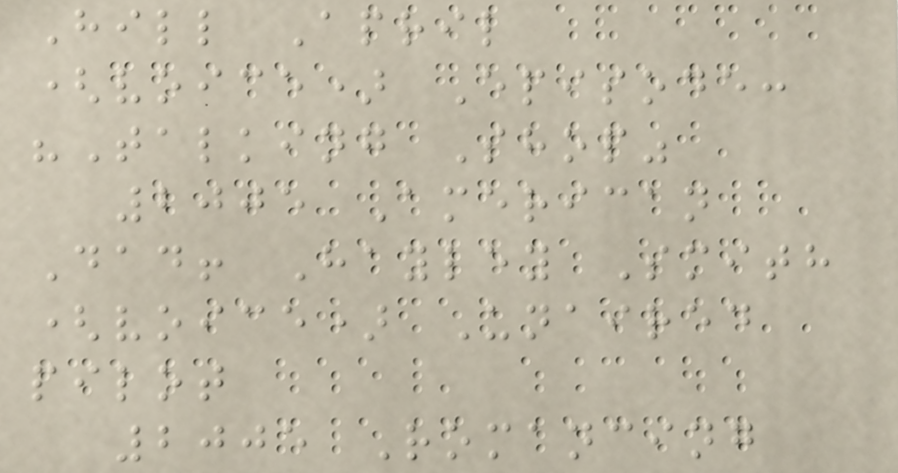Hill April
(voice) Episode:
"Talking Shop"
2005 American
Dad! Hayley Smith
(voice) Unaired
pilot
2005 Romancing
